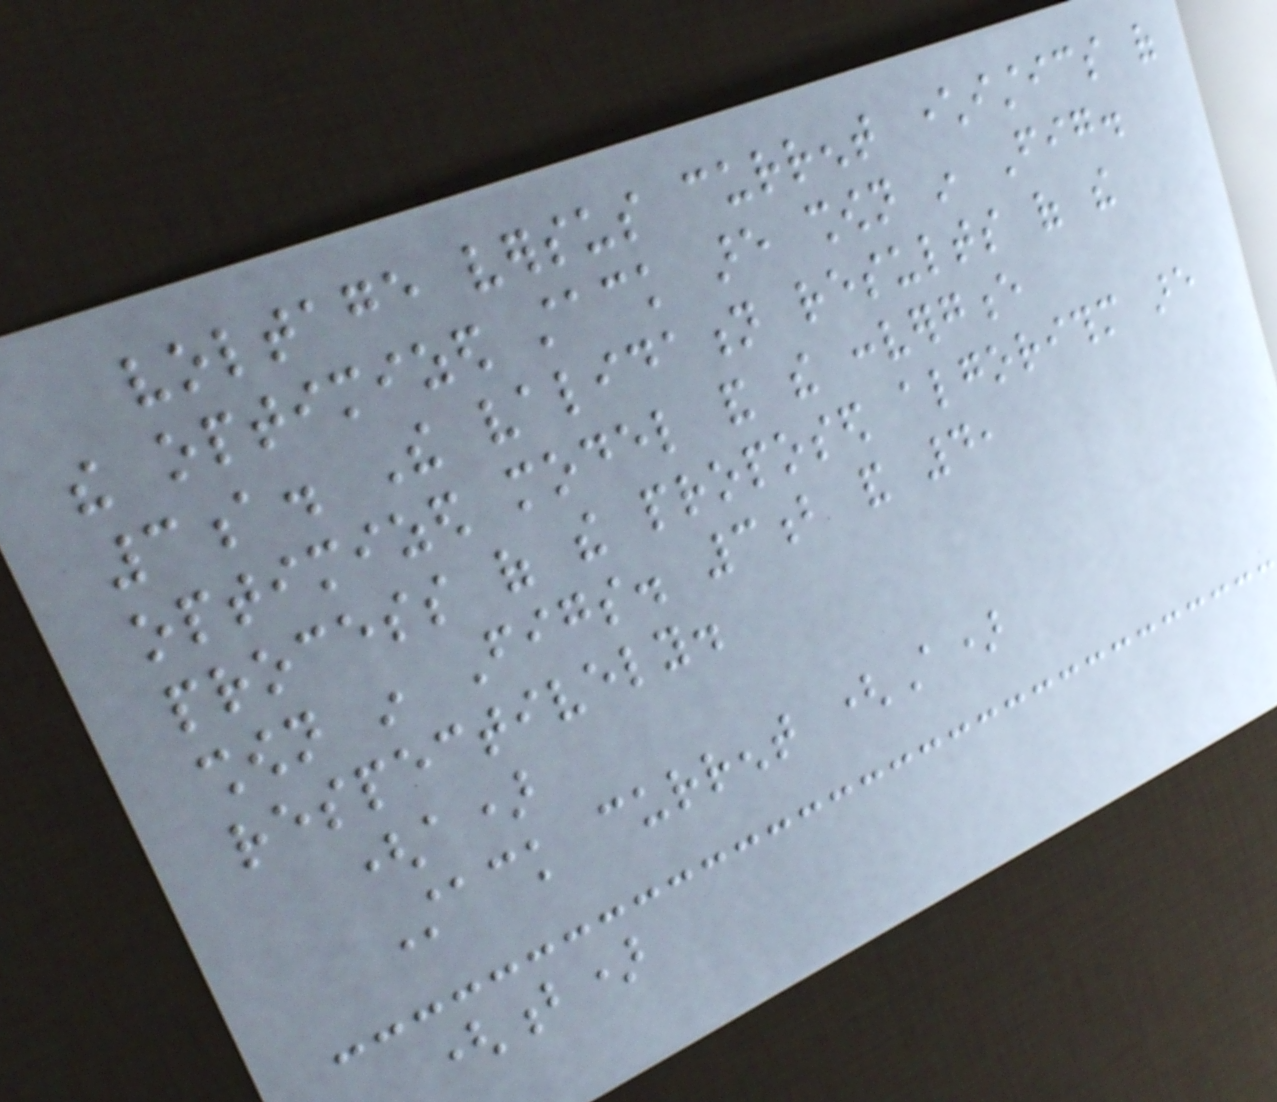voltage versus current characteristics of
the optimized stack are shown in Fig.
3a. The validation results of the
optimized model and the convergence
process of the proposed algorithm are
shown in Figs. 3b and 4,
respectively.
(a)
Stack current (A)
(b)
